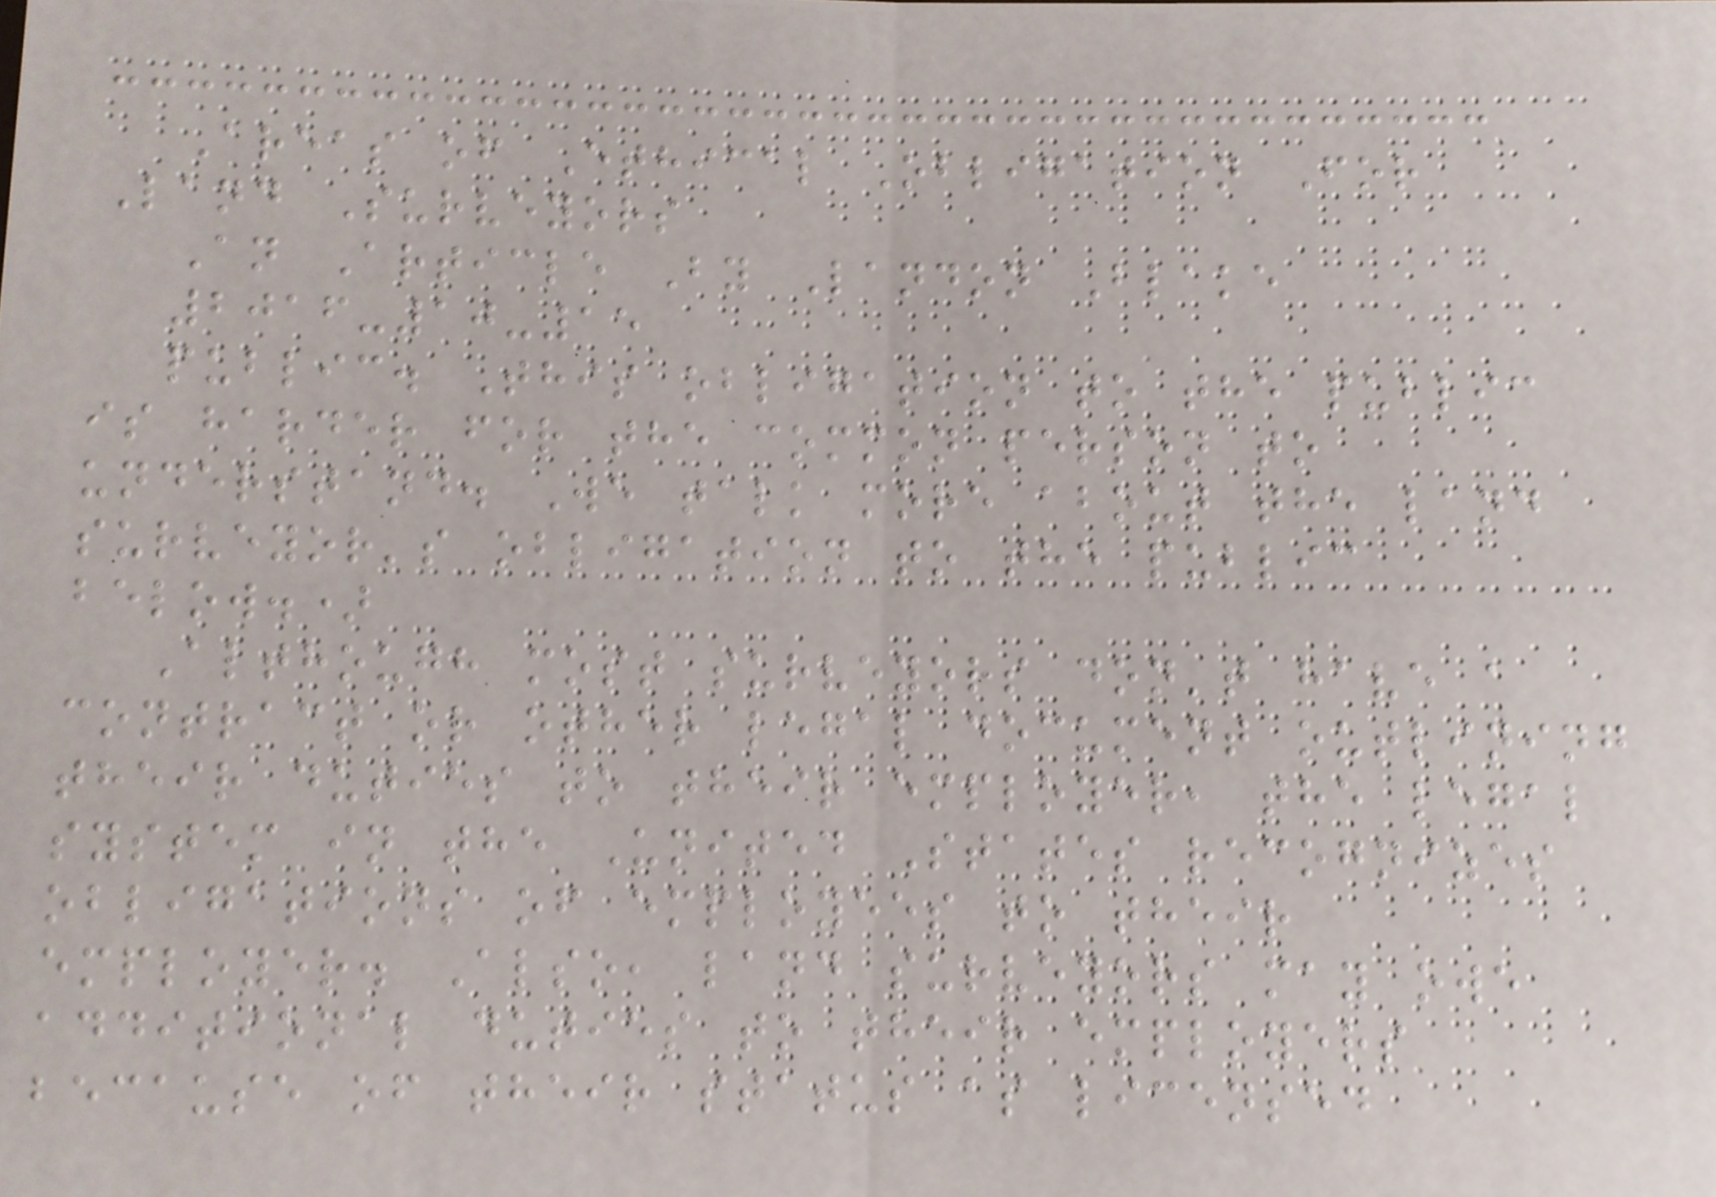Areas of Ethical Obligation For
Land Surveyors
An Article By Landon Blake
2016-10-15
public. This obligation to the public
is harder for the common person to
understand. We talk more about the land
surveyor's obligation to the public
below.)
Although most surveyors don't have a
contract or other legal document outlining
their duties to their employer, the legal
system in the United States recognizes
obligations of employees to their
employer. Also, land surveyors may owe
additional duties to their employers
because of their status as licensed
